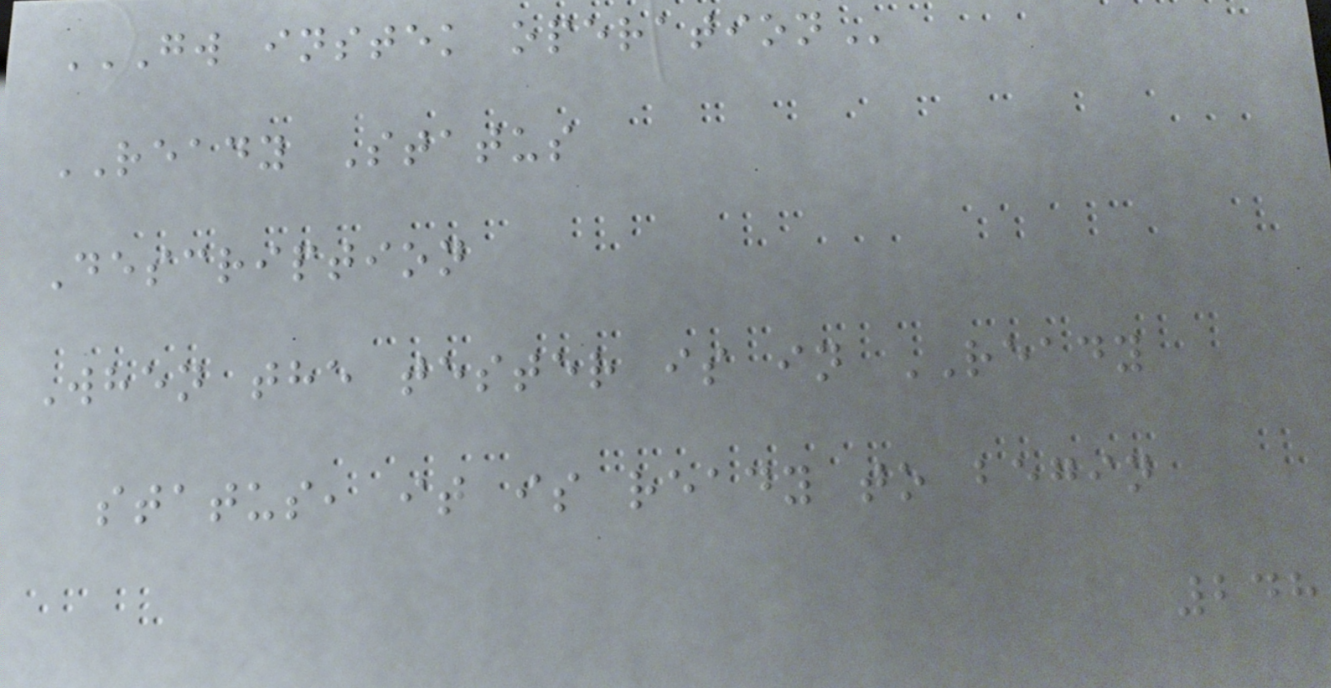GW INSTEK OPERATION
READY Status
Description
When the tester is in READY
status, it is ready to begin
248
